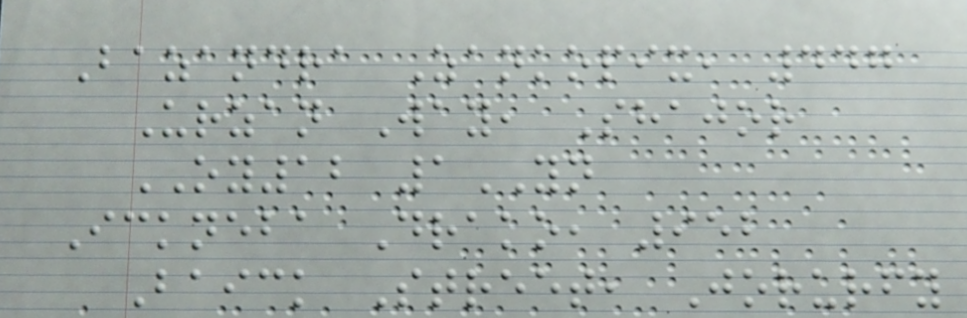Bazandra Zankopix, 447
Urzan Way, Shajor
OY12 1YN
Ickneba Drako, 952
Baick Street, Jorurfy
